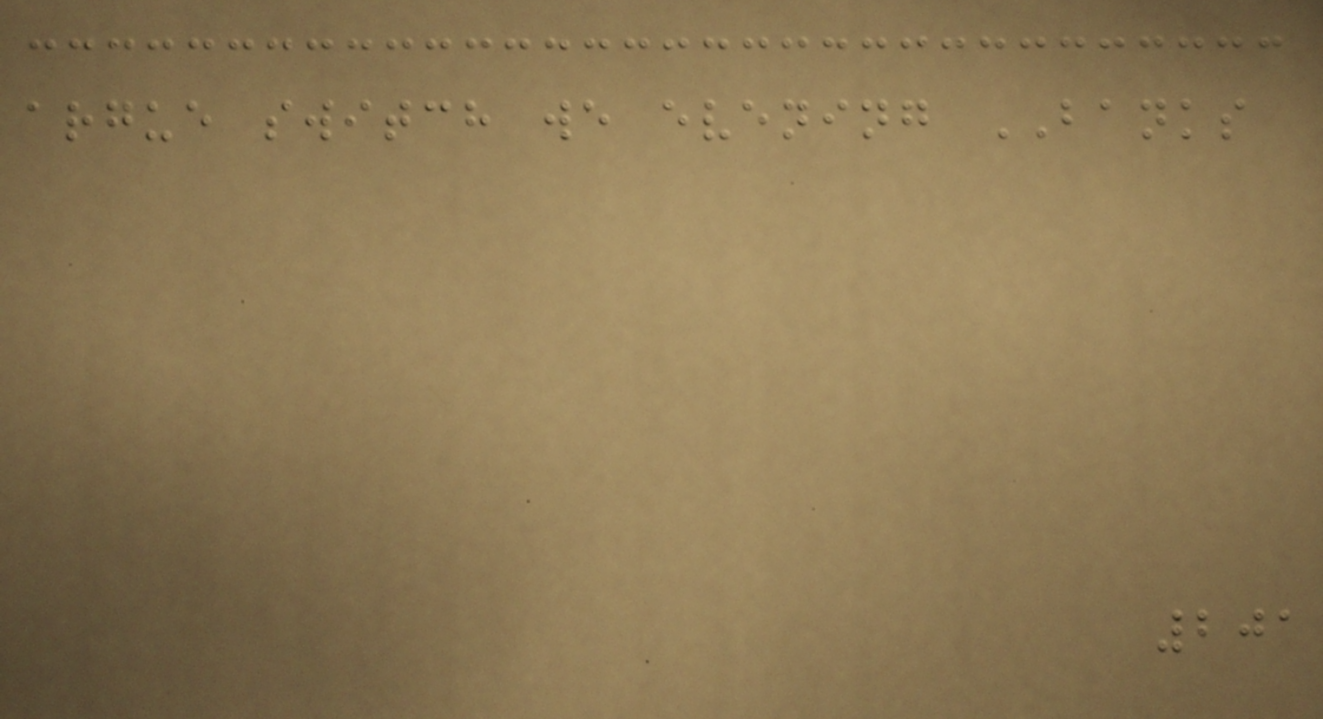argue switch we evening BANKS
201
